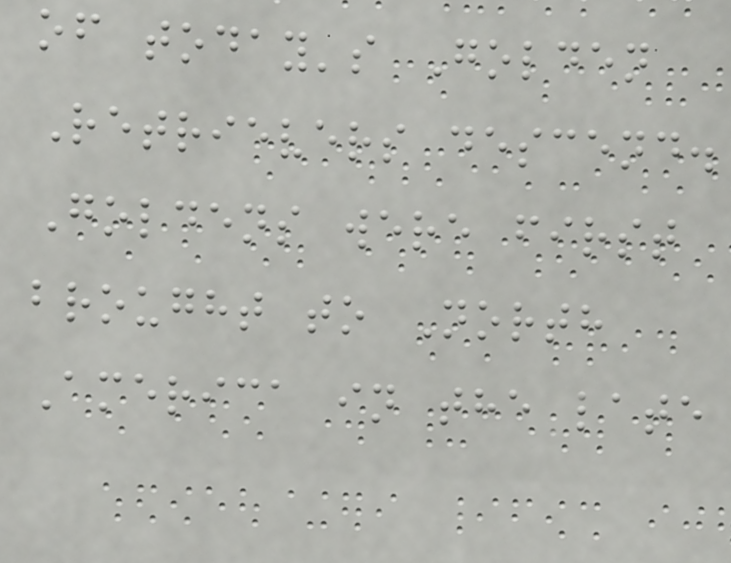of today's Golden
Retrievers descend.
Goldens were first
brought to North
America in the late
